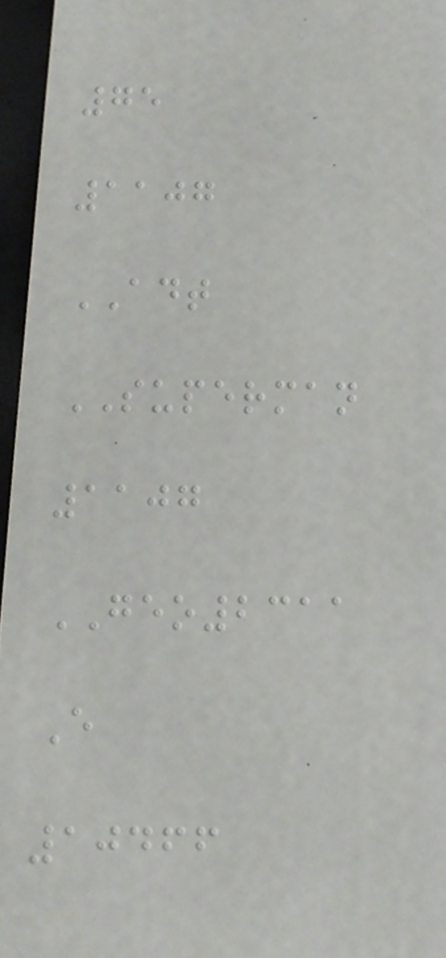75
1107
ADT
SUPERMAN
1107
GEO2311
E
10466
